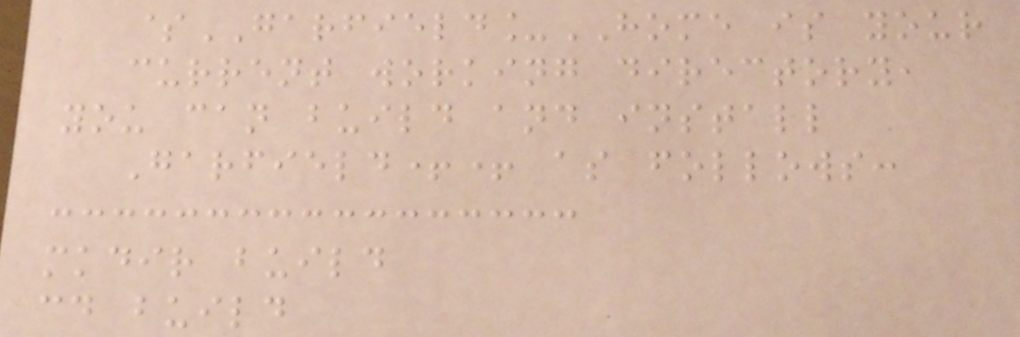$GARFIELD_HOME is your
current working directory,
you can build and install
Garfield++ as follows:
mkdir build
cd build
